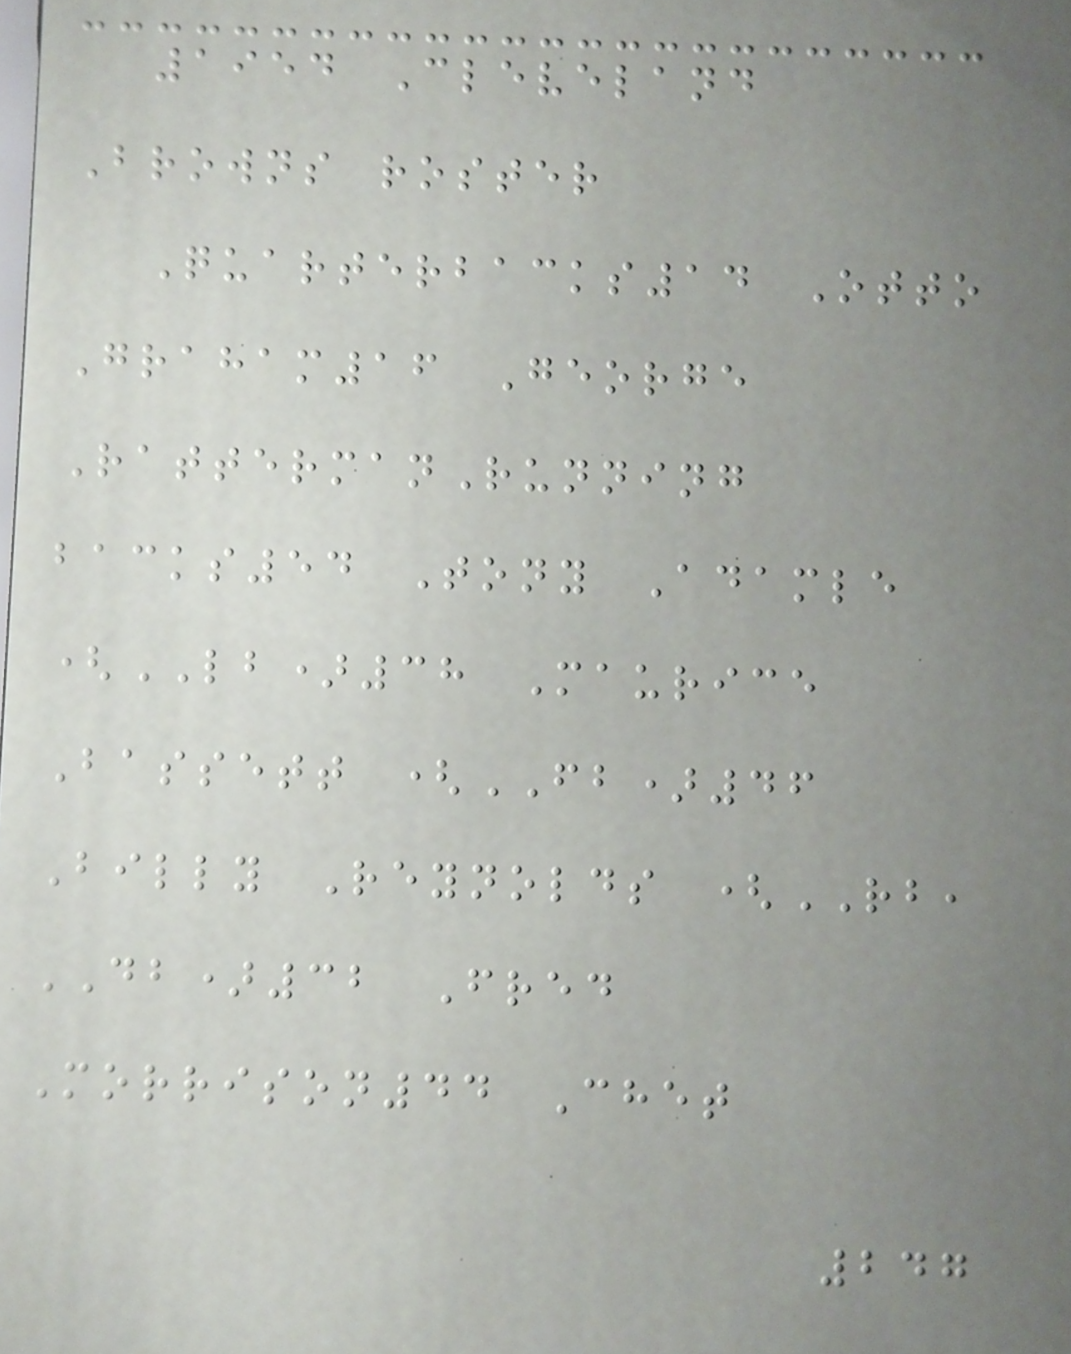1954 Cleveland
Browns roster
Quarterbacks14 Otto
Graham16 George
RattermanRunning
backs54 Tony Adamle
(LB)38 Maurice
Bassett (FB)46
Billy Reynolds (RB,
DB)32 Fred
Morrison44 Chet
247
